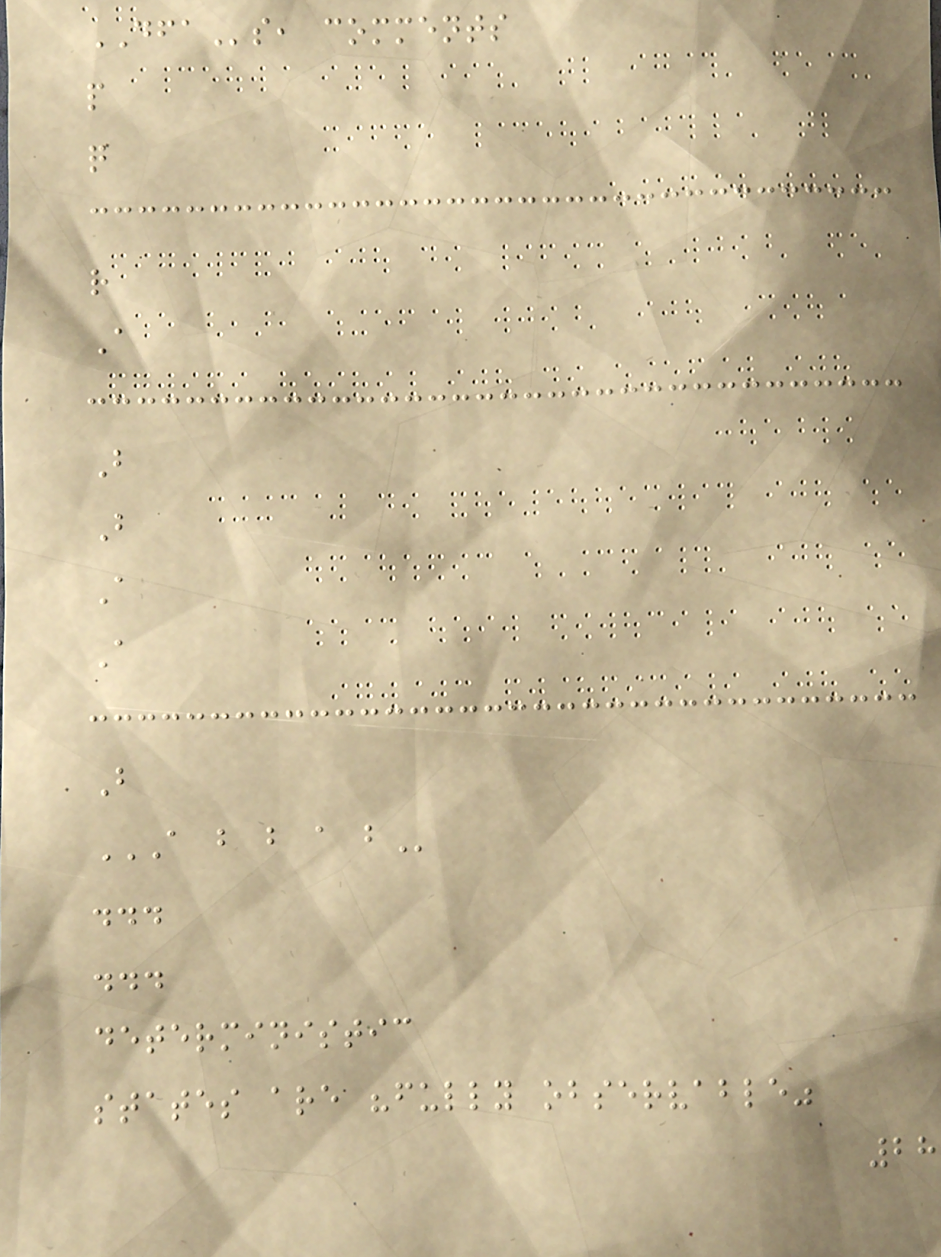DFAs, comments
p
q
r
A
B
B
A
A
B
A B B A B
...
...
deterministic
states are "fully observable"
28
